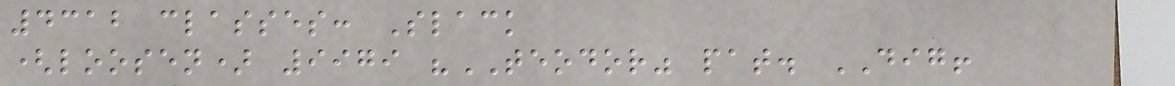4312 classes: Slack
(loosen) 9979 "TEODOR" pat. DIG!
